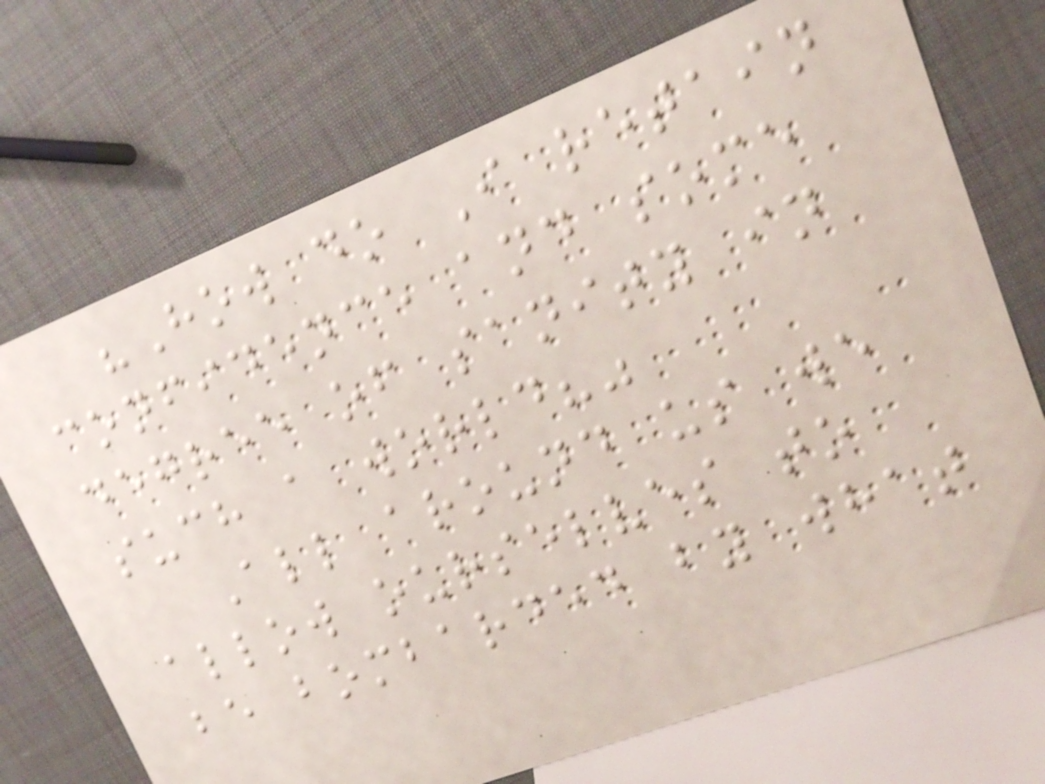"How do I retain
confidence and some
degree of sanity in
such a world?"
All around us we
allow ourselves to
be bombarded by what
